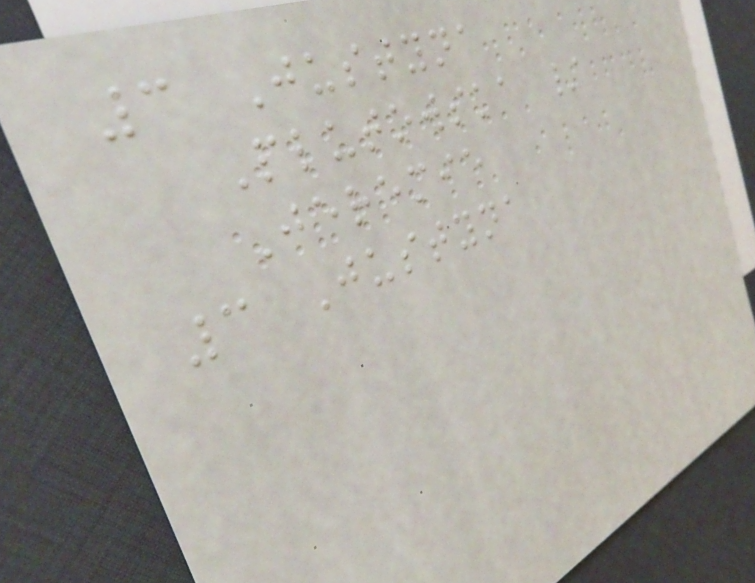3 Justyna
Plutowska /
Jeremie
3 Justyna
